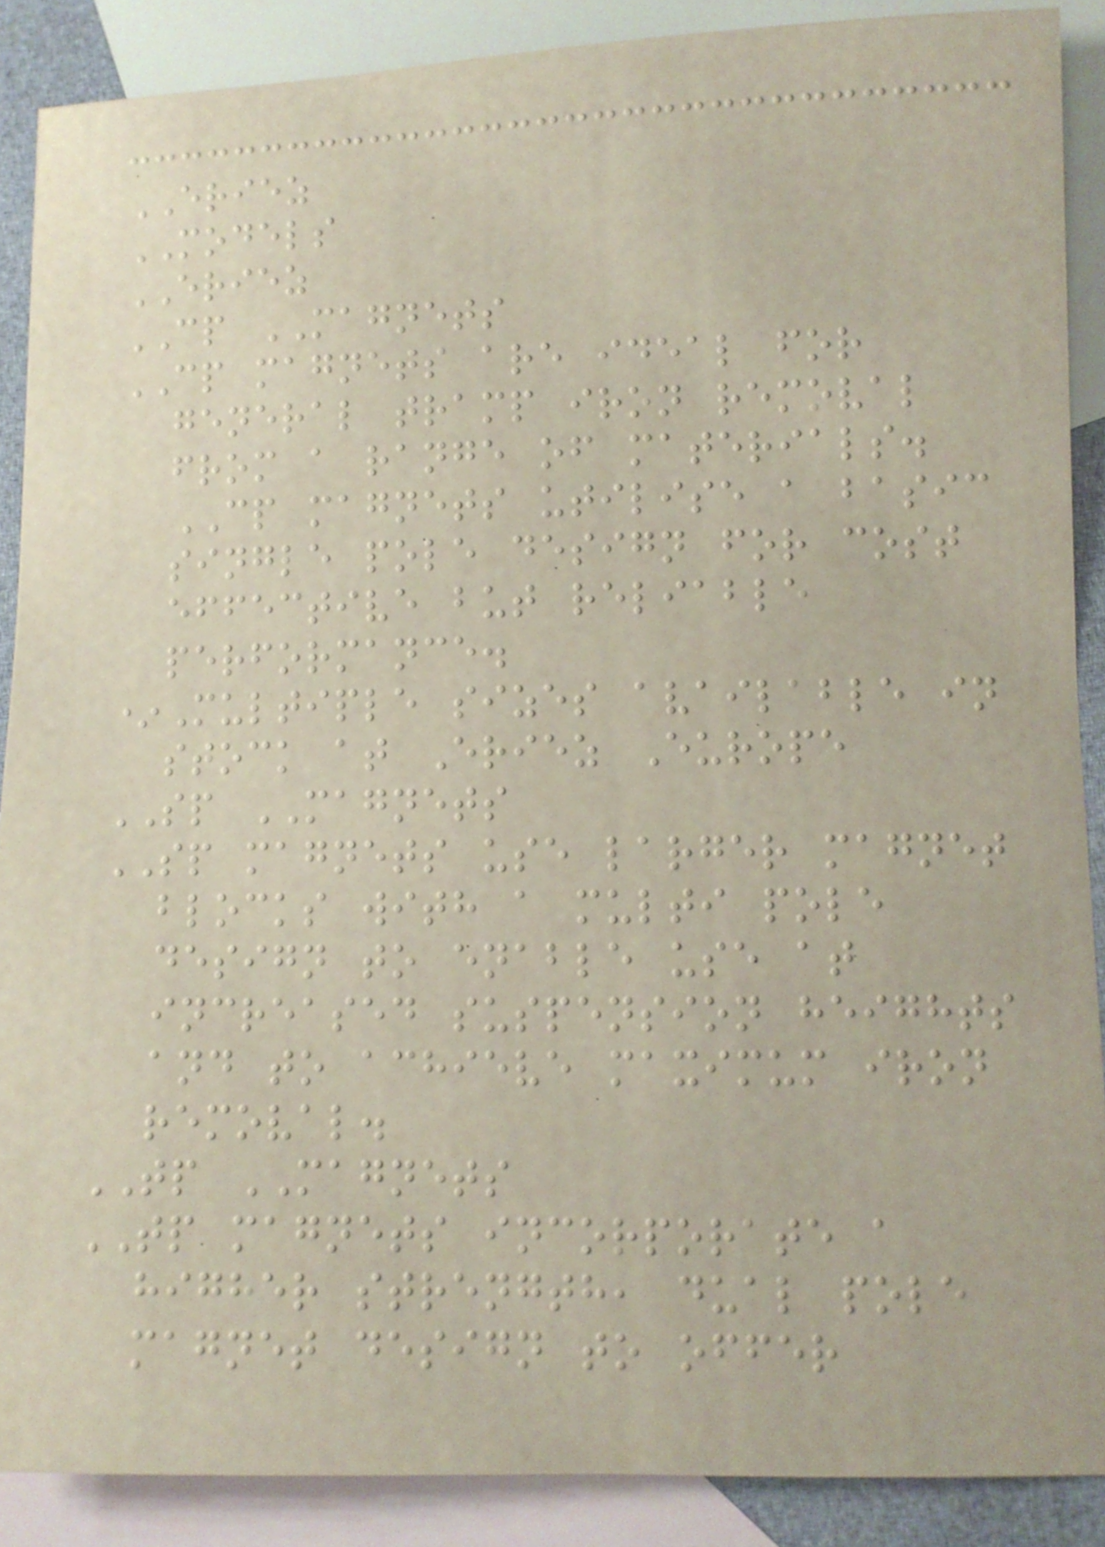ERIEZ
MODELS
ERIEZ
CP MAGNETS
CP magnets are ideal for
general tramp iron removal
from a range of materials.
CP magnets utilise a basic
single pole design for cost
effective but reliable
performance.
*Multiple sizes available in
stock at Eriez Europe
SP MAGNETS
SP magnets use larger magnet
blocks with a multi pole
design to enable use at
increased suspension heights
and to achieve maximum iron
removal.
TP MAGNETS
TP magnets incorporate a
higher strength, dual pole
magnet design to offer
